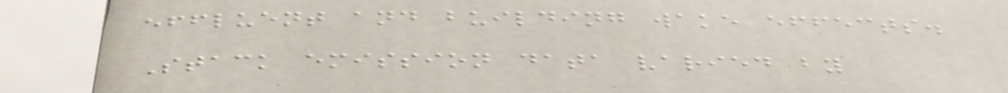effluent and building wake effects.
Stack emission data varied by
